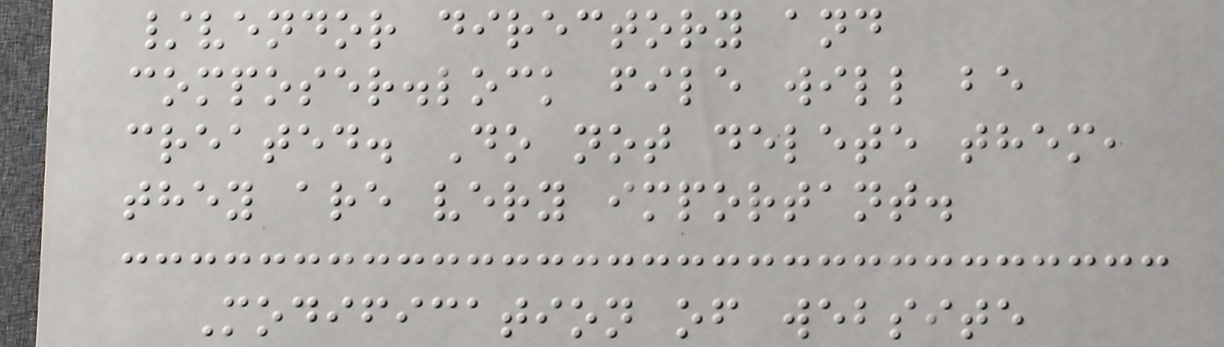/vendor directory and
composer.lock file will be
created. Do not delete them,
they are very important.
Modification of website
